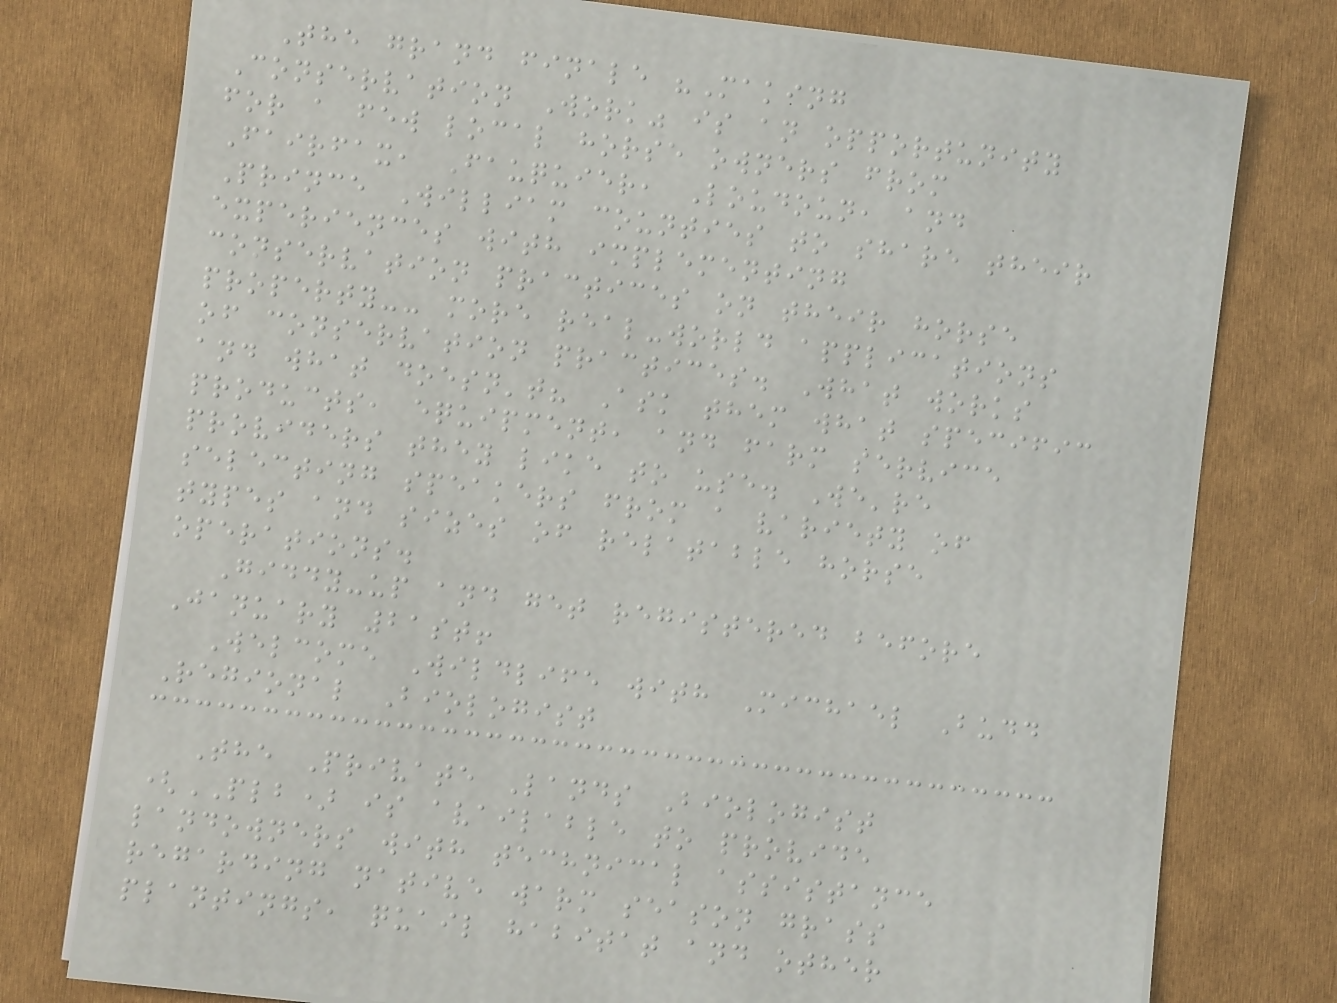The grand finale "Making
Conservation Work" is an opportunity
for a few local horse owners from
Fairfax, Fauquier, Loudoun, and
Prince William counties to share their
experiences with implementing
conservation practices on their horse
property-- more real-world applications
of conservation practices. What works
and what doesn't? Ask them what specific
products, equipment, and farm service
providers they like to use. We're
selecting speakers from a variety of
types and sizes of relatable horse
operations.
Giddy-up and get registered before
January 21st!
Welcome Wildlife with Michael Budd
Regional Biologist
The Private Lands Biologist
(PLB) is available to provide
landowners with technical assistance
regarding native warm season grass
plantings, quail habitat and other
